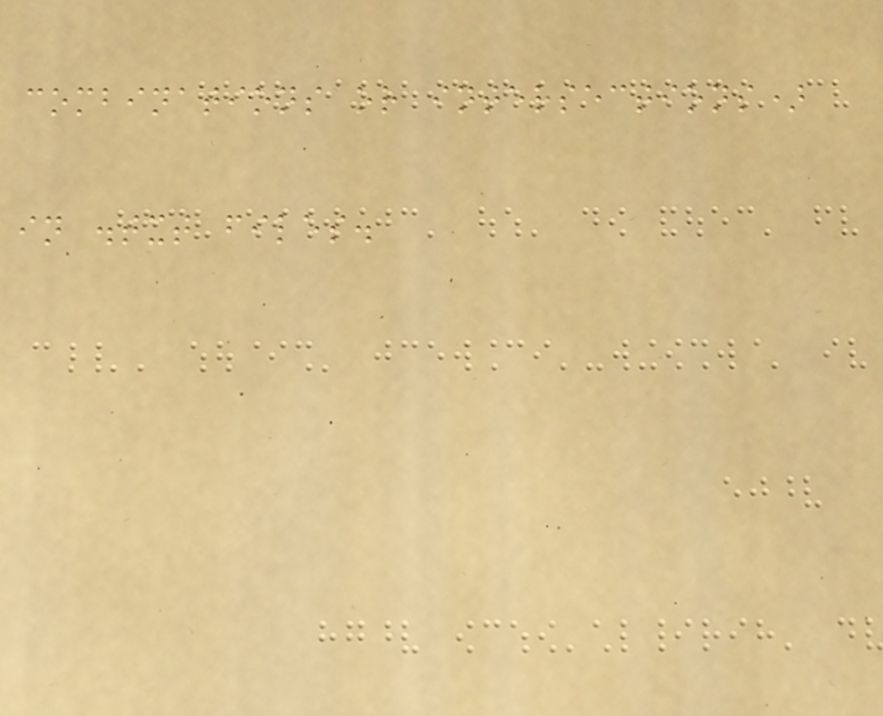combinations or intersections)
in .txt files.
